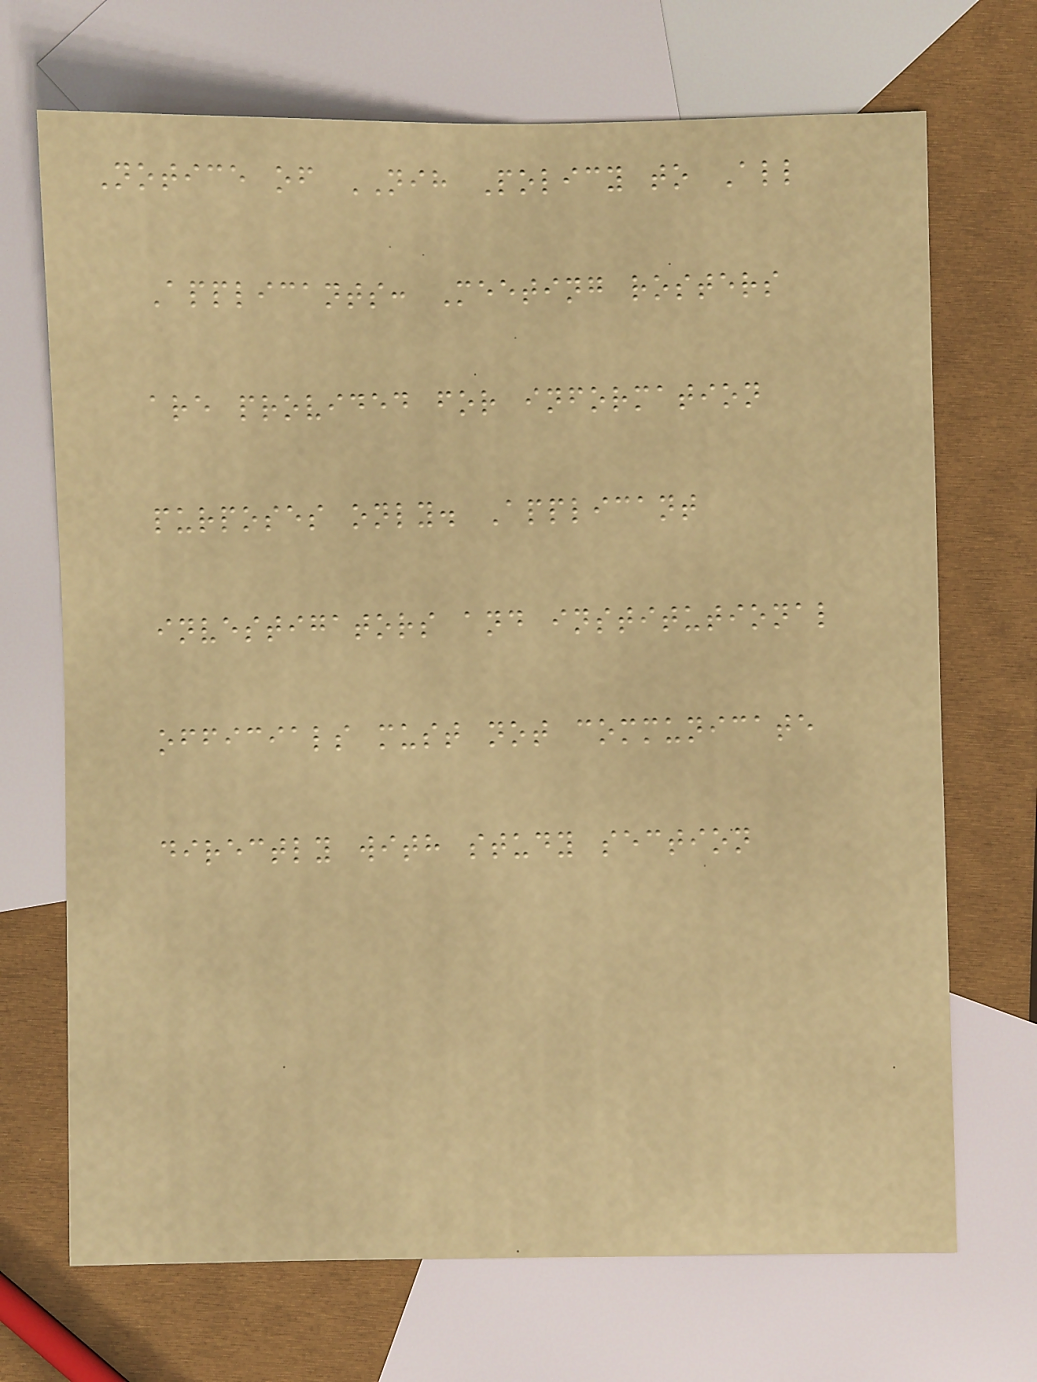Notice of NIH Policy to All
Applicants: Meeting rosters
are provided for information
purposes only. Applicant
investigators and institutional
officials must not communicate
directly with study section
